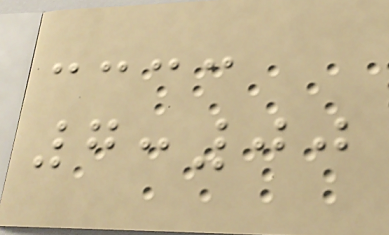7:00
